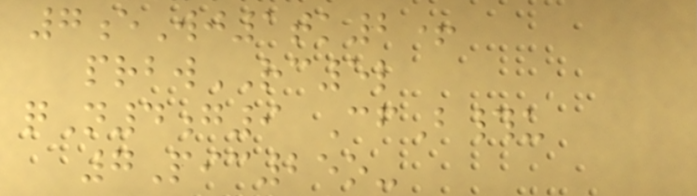7eWj1tk2+
prbwRC5l
qN4g9 CfB#u
7Pic25o-
